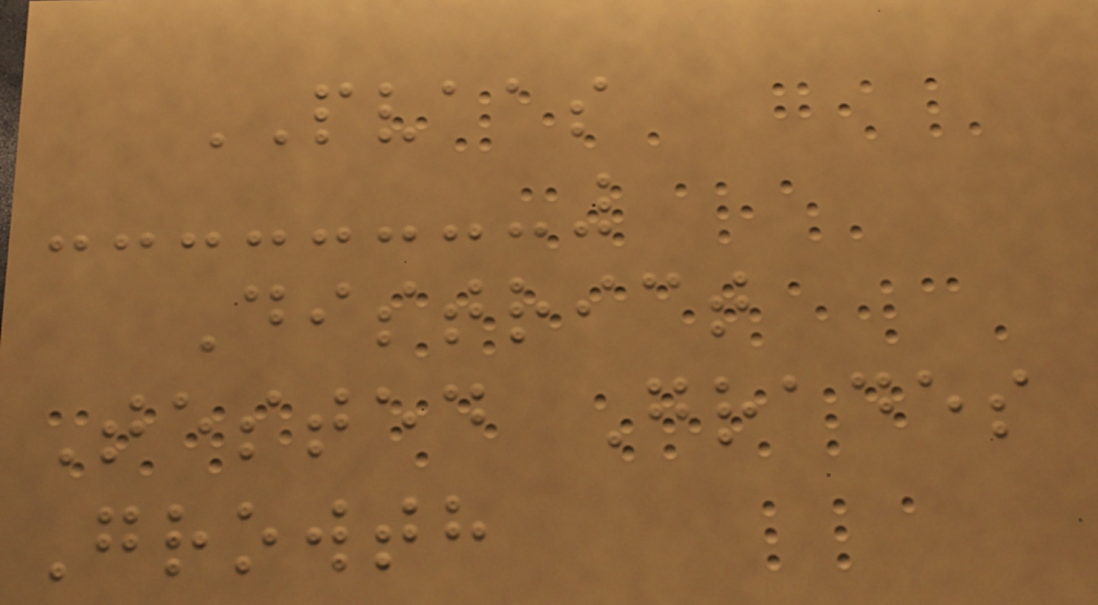PVAAS
District
Tested Grades
Growth
